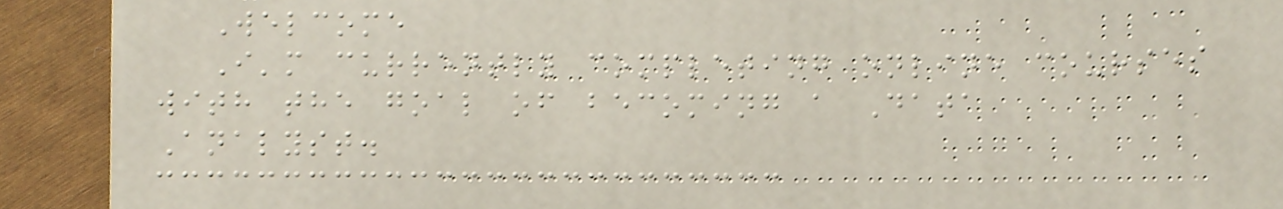Welcome
I'm currently completing online courses
with the goal of becoming a Data
Analyst.
